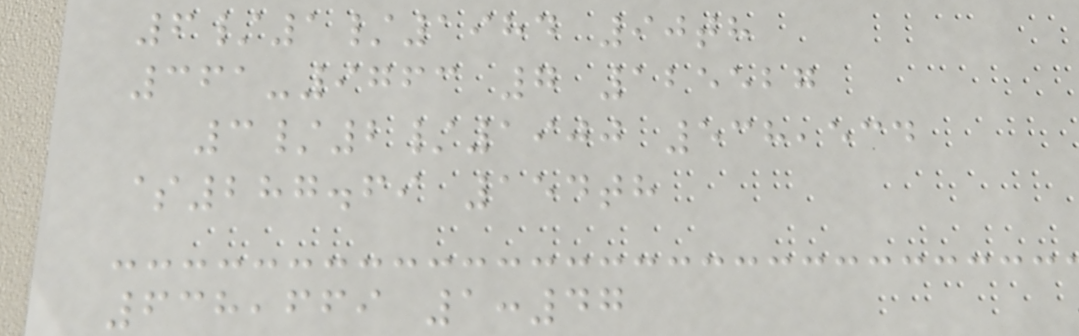6/1/1984 90th
361-9763 7 125527
3/2/1900 538,534
$287.69 154th
638,669 1:47
